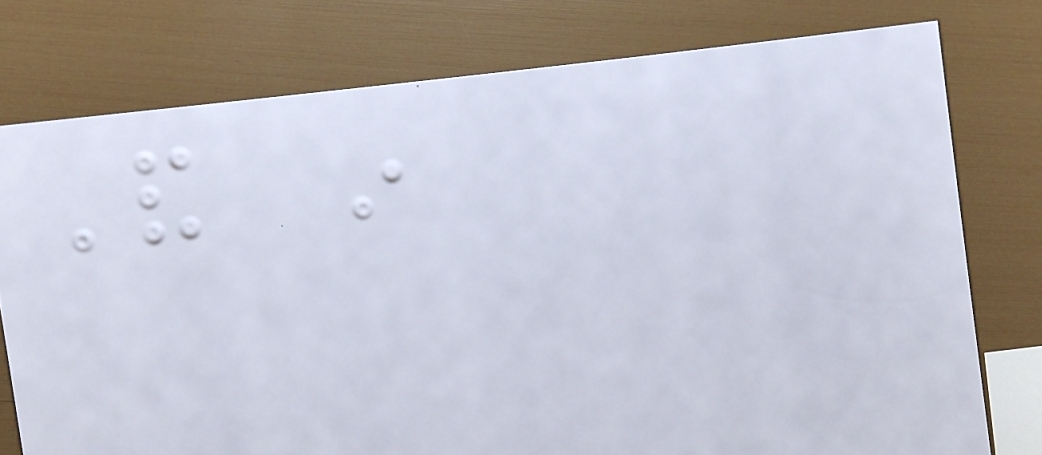And in
